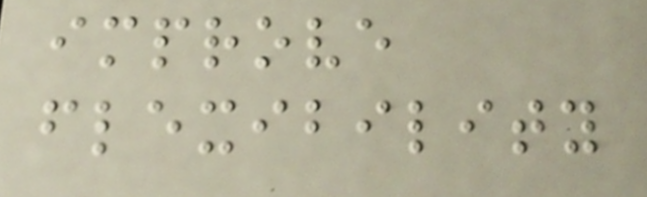improve
flexibility
